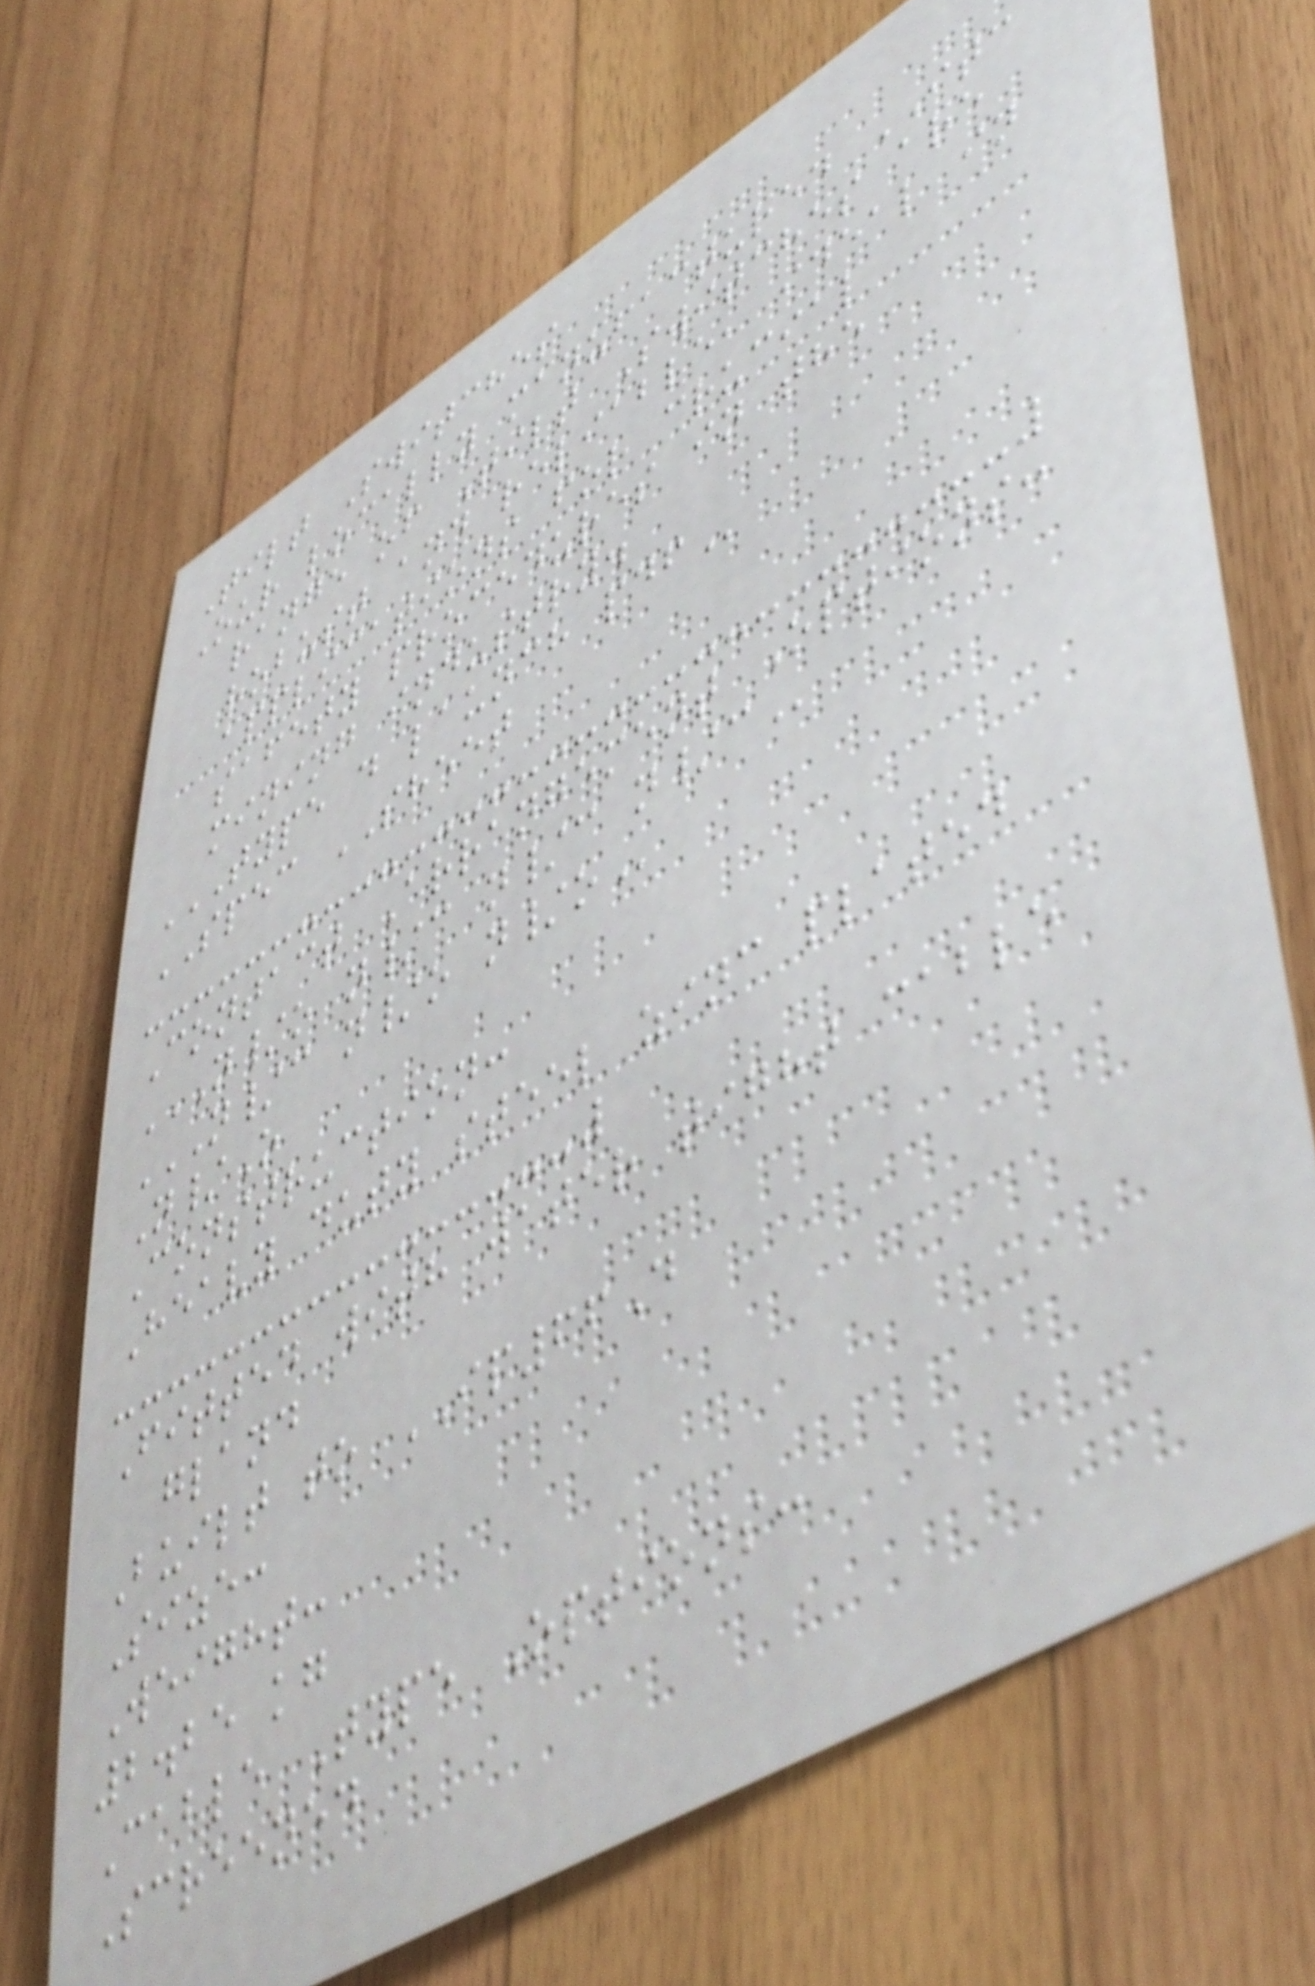Tilt Switches
Our locally manufactured ITC
range of Tilt Switches are
robust and reliable, ideal in
applications for crucial
safety procedures in the
mining industry.
TYPE D LAUNCH PDF
SPEC SHEET
Contact Arrangement Options:
N/O N/C N/C N/C
N/C N/O N/O
N/O
Construction:
Heavy duty steel zinc plated
Fitted with water tight cable
gland
Built to IP66D
Size:
Weight:
2.25 kg
Cable Type Options:
Screened
